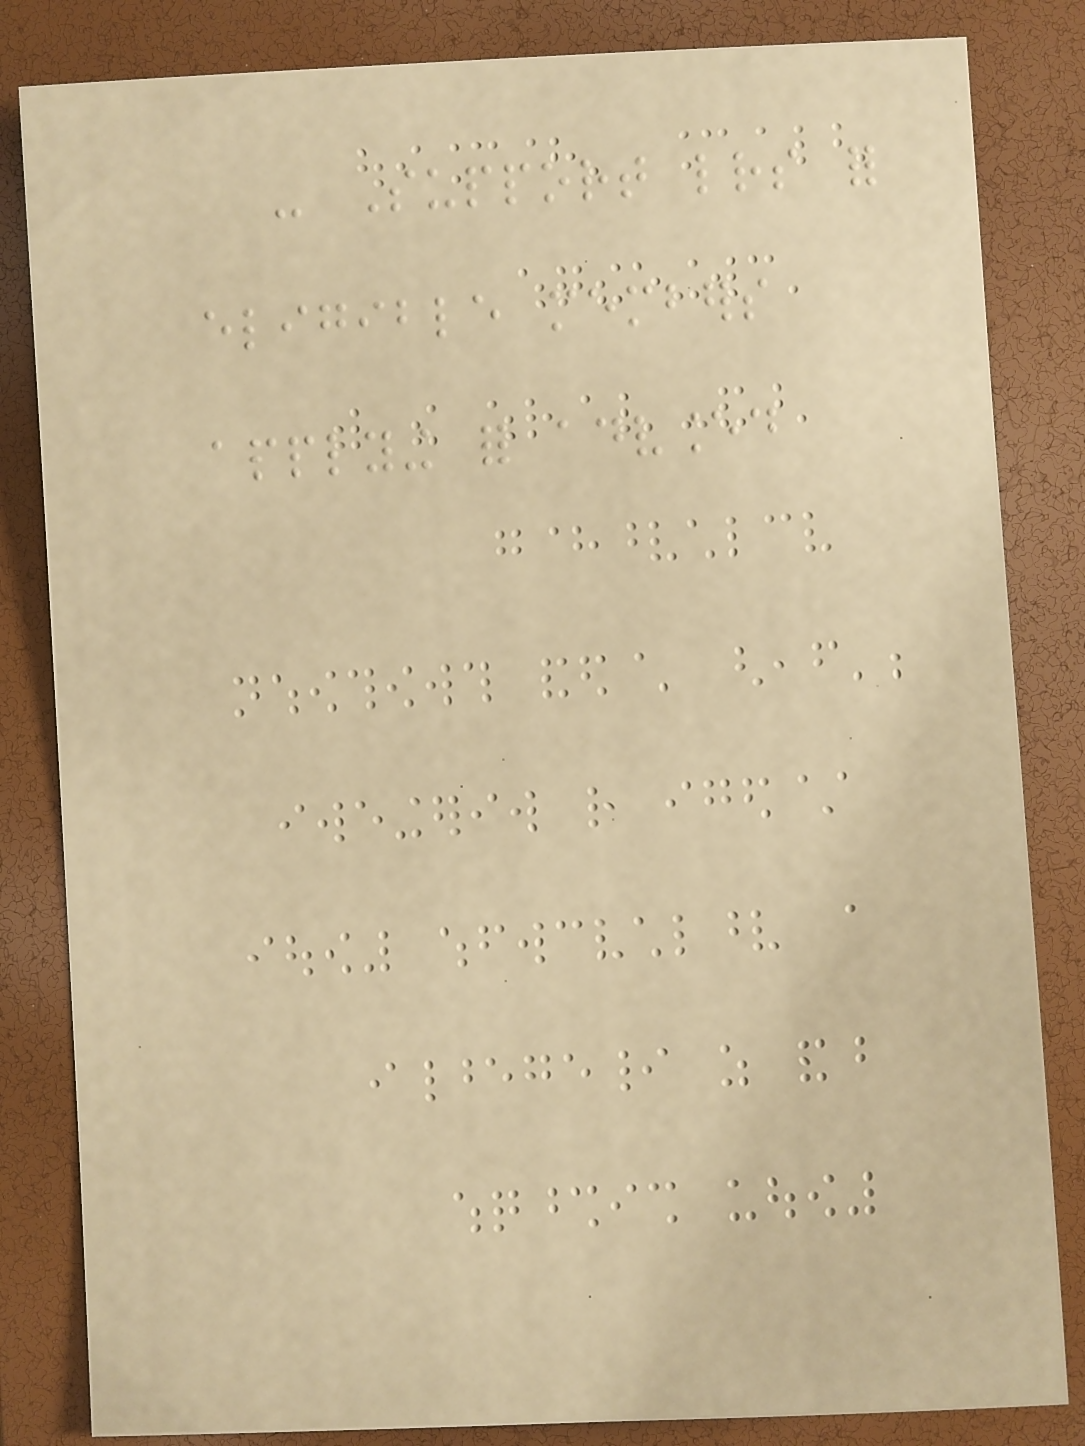- Support letters for
eligible members
applying for advanced
